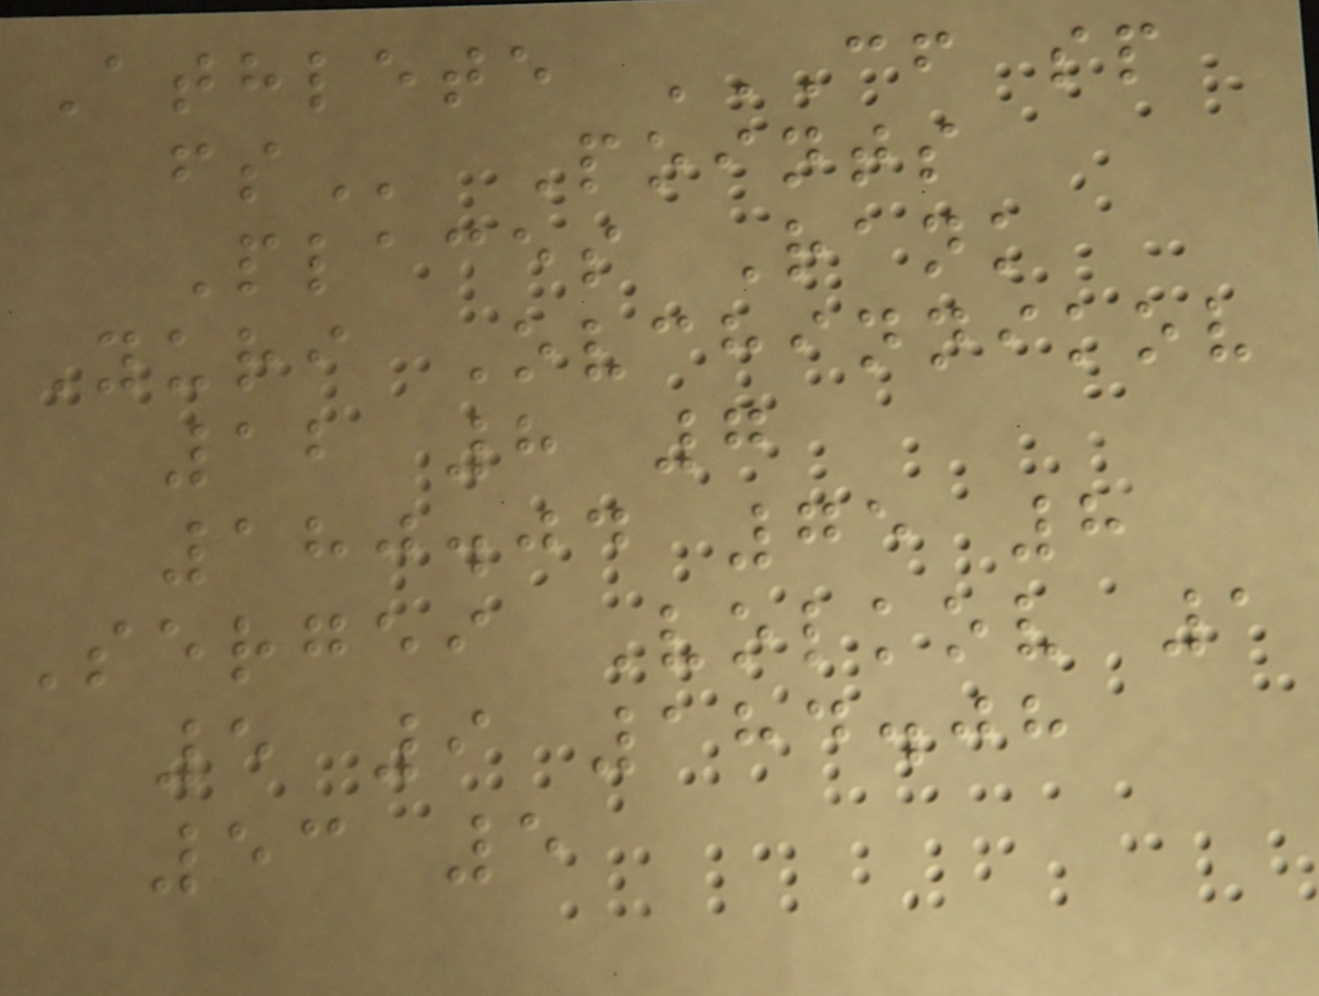Athlete CF SP
FS Points
Places Rank
Yuri Ovchinnikov
12 8 7
180.04 75 8
Sergei Volkov 1
5 9 184.08
53 5
